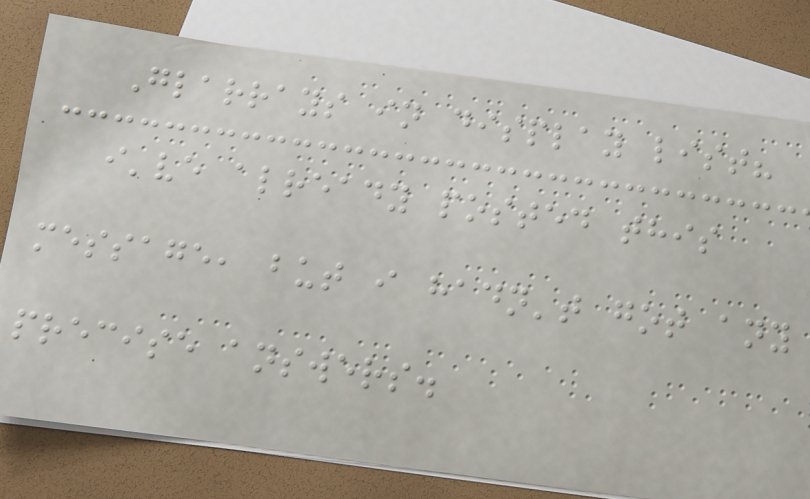Glarrays in display list?
i've already posted this
message, but i hadn't got any
precise answers.
